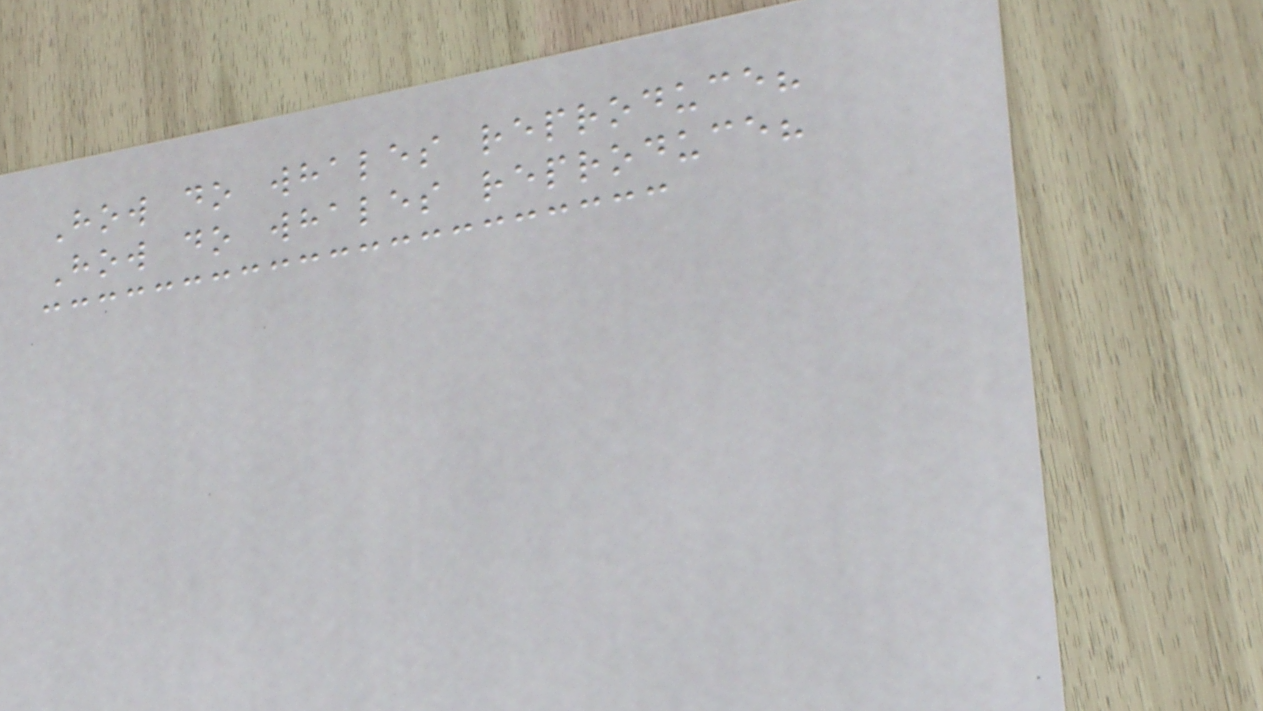How do whales reproduce?
How do whales reproduce?
